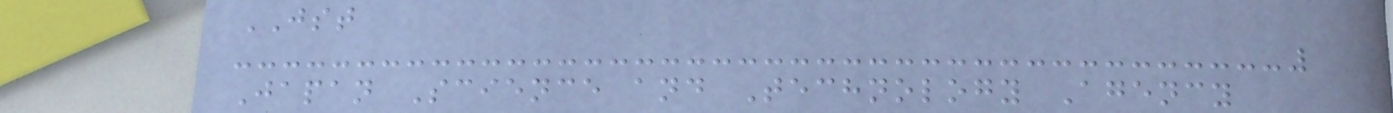JST
Japan Science and Technology Agency
